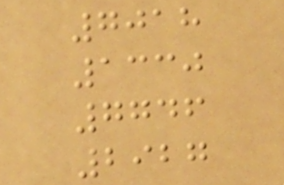7018
1330
7746
2927
